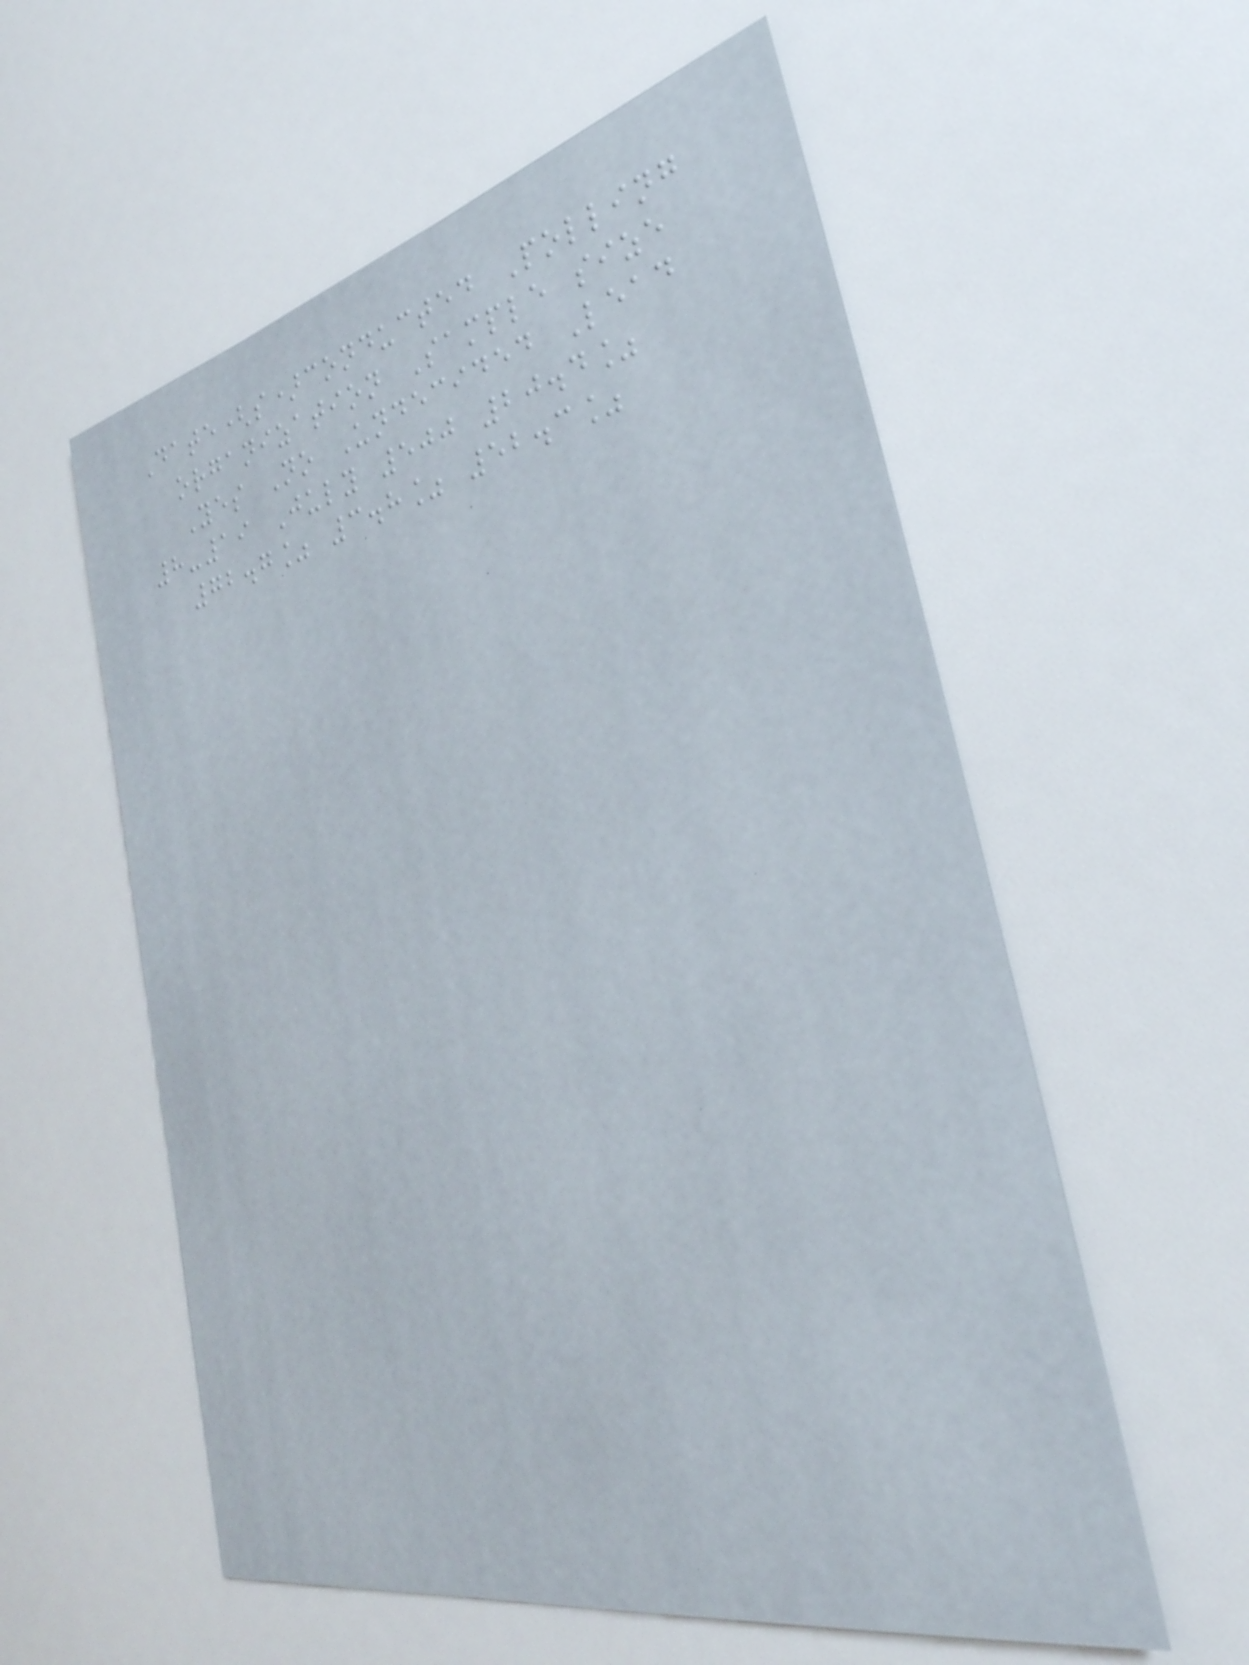Date(s)conducted Polling
organization Sample size
Yes No Undecided Lead
8-19 July 500 20.4%
72.7% 3.8% 52.3%
